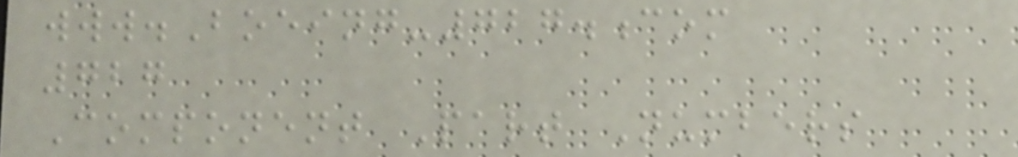www.Boeing-727.com
727
Component Part Numbers
